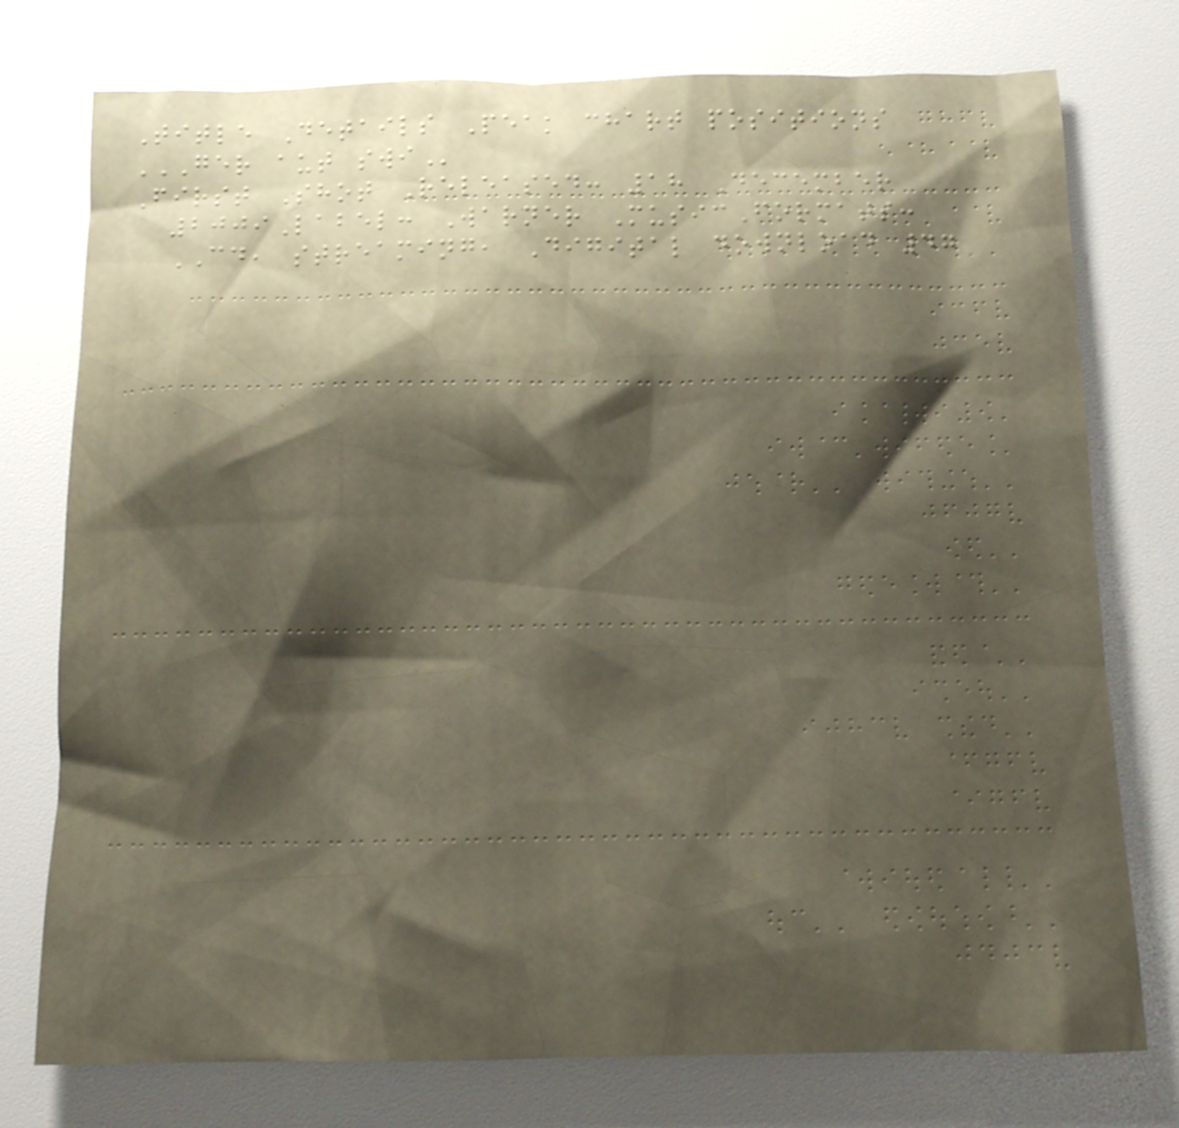Title Details Peak chart positions
GER AUT SWI
First Shot Released: 18 December
2009Label: Warner MusicFormats:
CD, streaming, Digital download 47
